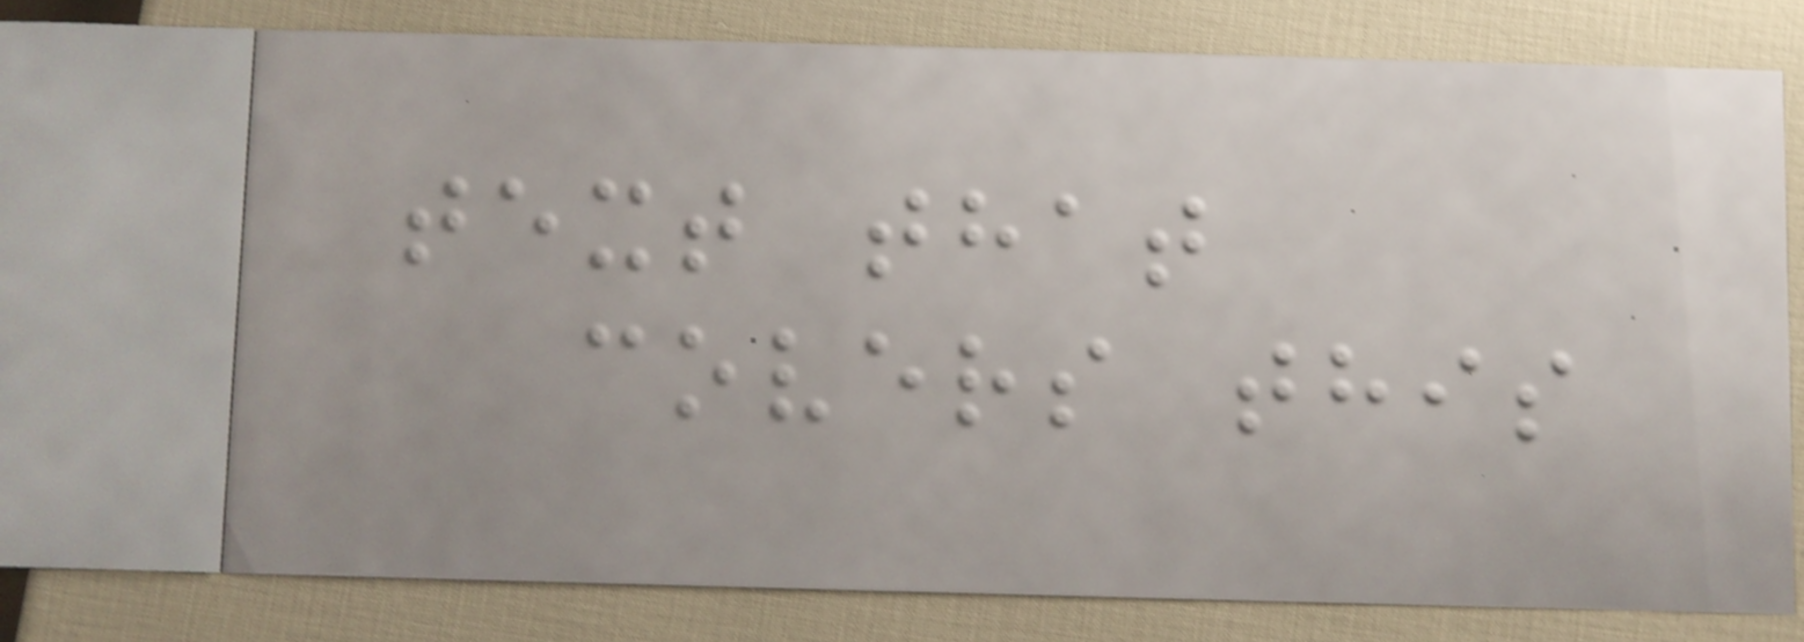text that
covers this
